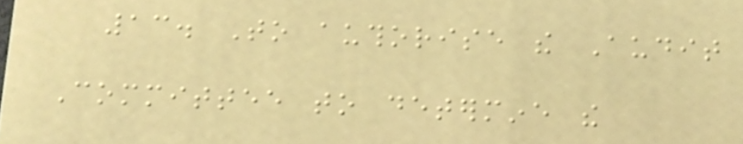13. To authorise the Audit
Committee to determine the
